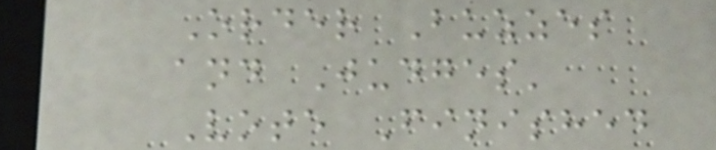Order Buzzes
and Judges'
Vote Finished
